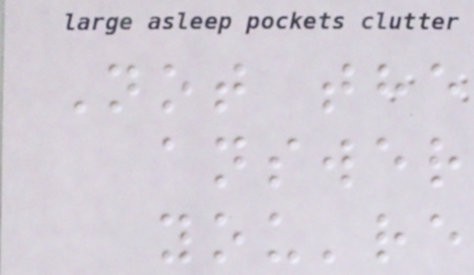Not the
answer
you're
